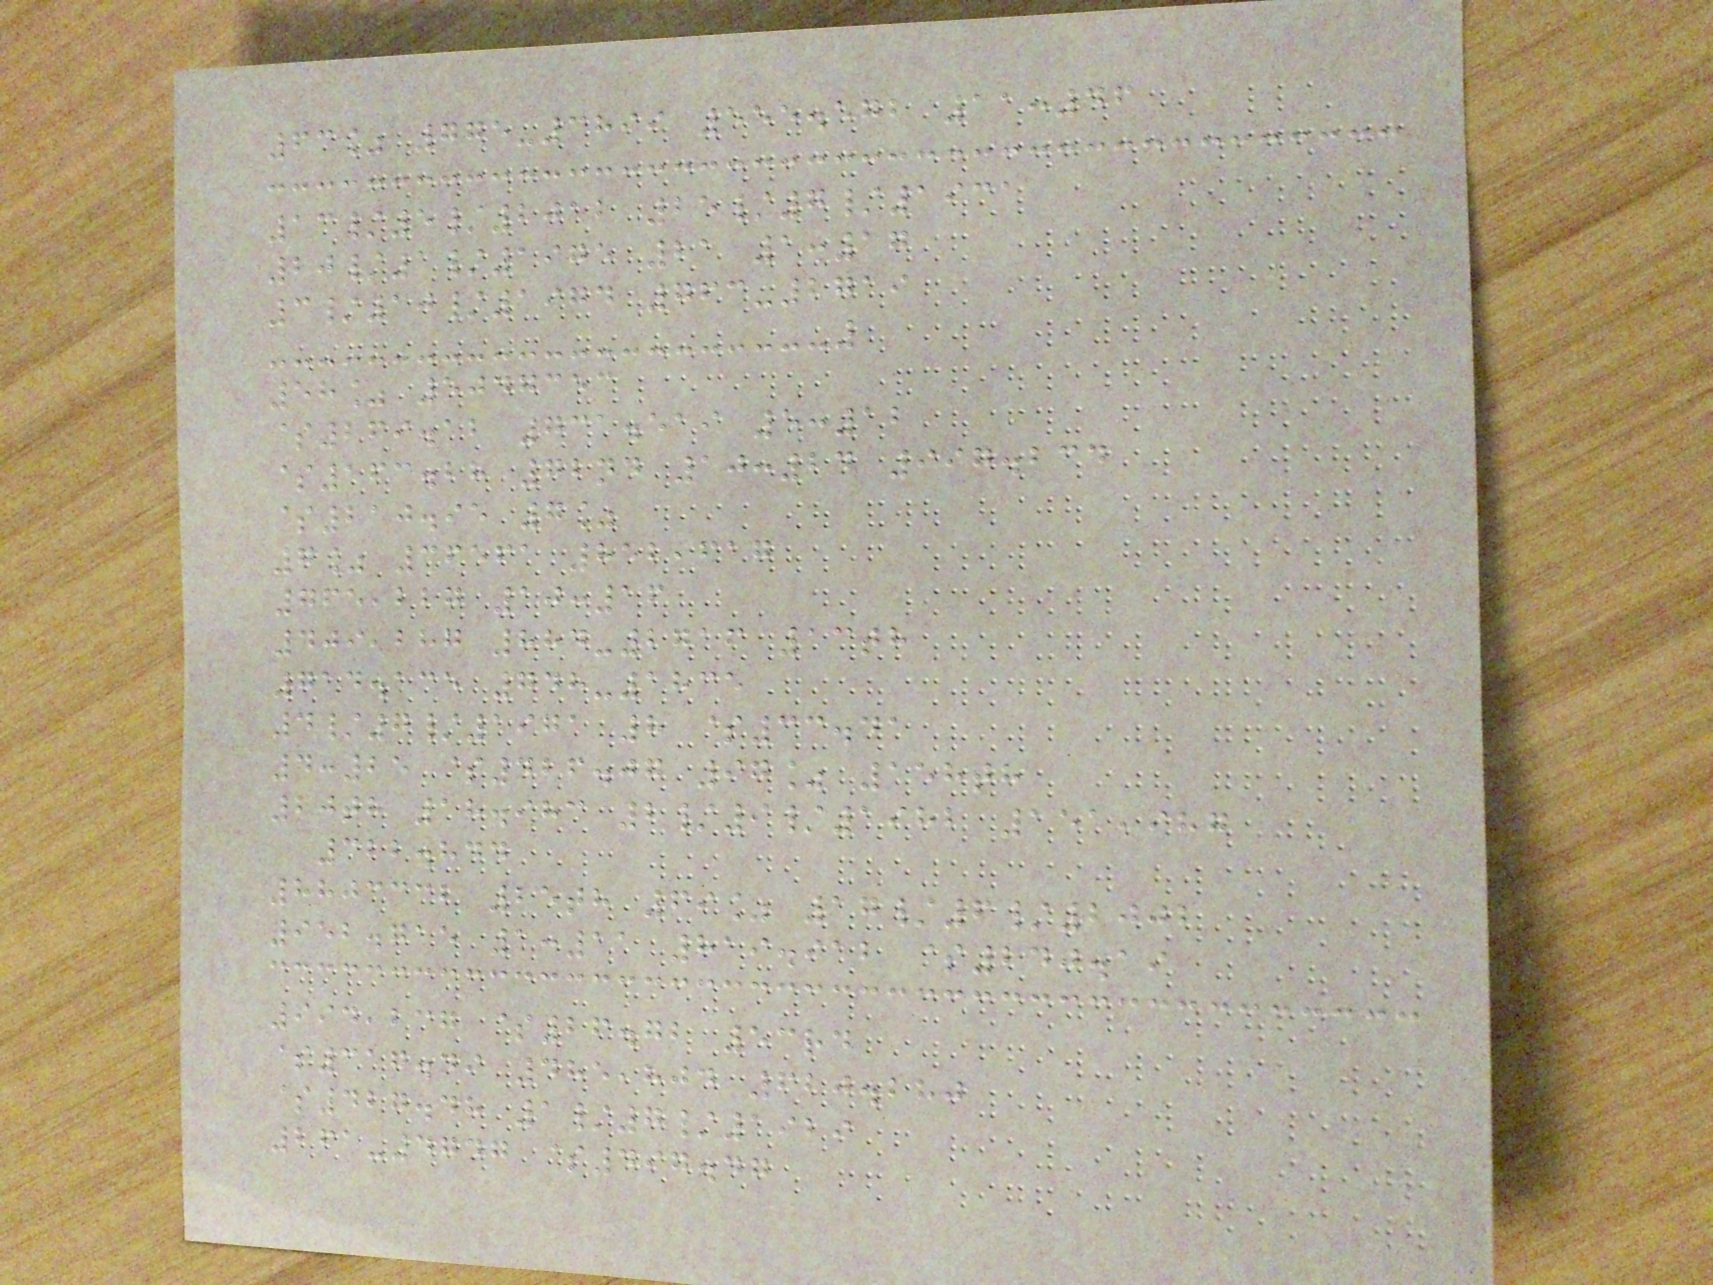63% 775-3899 555.572 11:46
13/5/2012 25/7/1931
20/1/1975 21 1:17
3/10/1974 763-2719
58% 5047353
$269.12 731.519 5:12
$163.28 72nd 10:24 997.234
$210.95 7%
7% 36561 852,617
765,227 10:16
409,287 884-2716 13th
714.135 748-1835
4/7/1971 8 $33.41
4:25 $426.07 97% 158th
20th 18.983 2/9/1982 151,987
322.844
8803332 25th 69% 17/6/2002
952.715 1:11 819.912 $240.19
994,237 $26.72 53rd
$317.49 485,804 620.280
$427.48 1/7/1929
261-4747 $497.47
